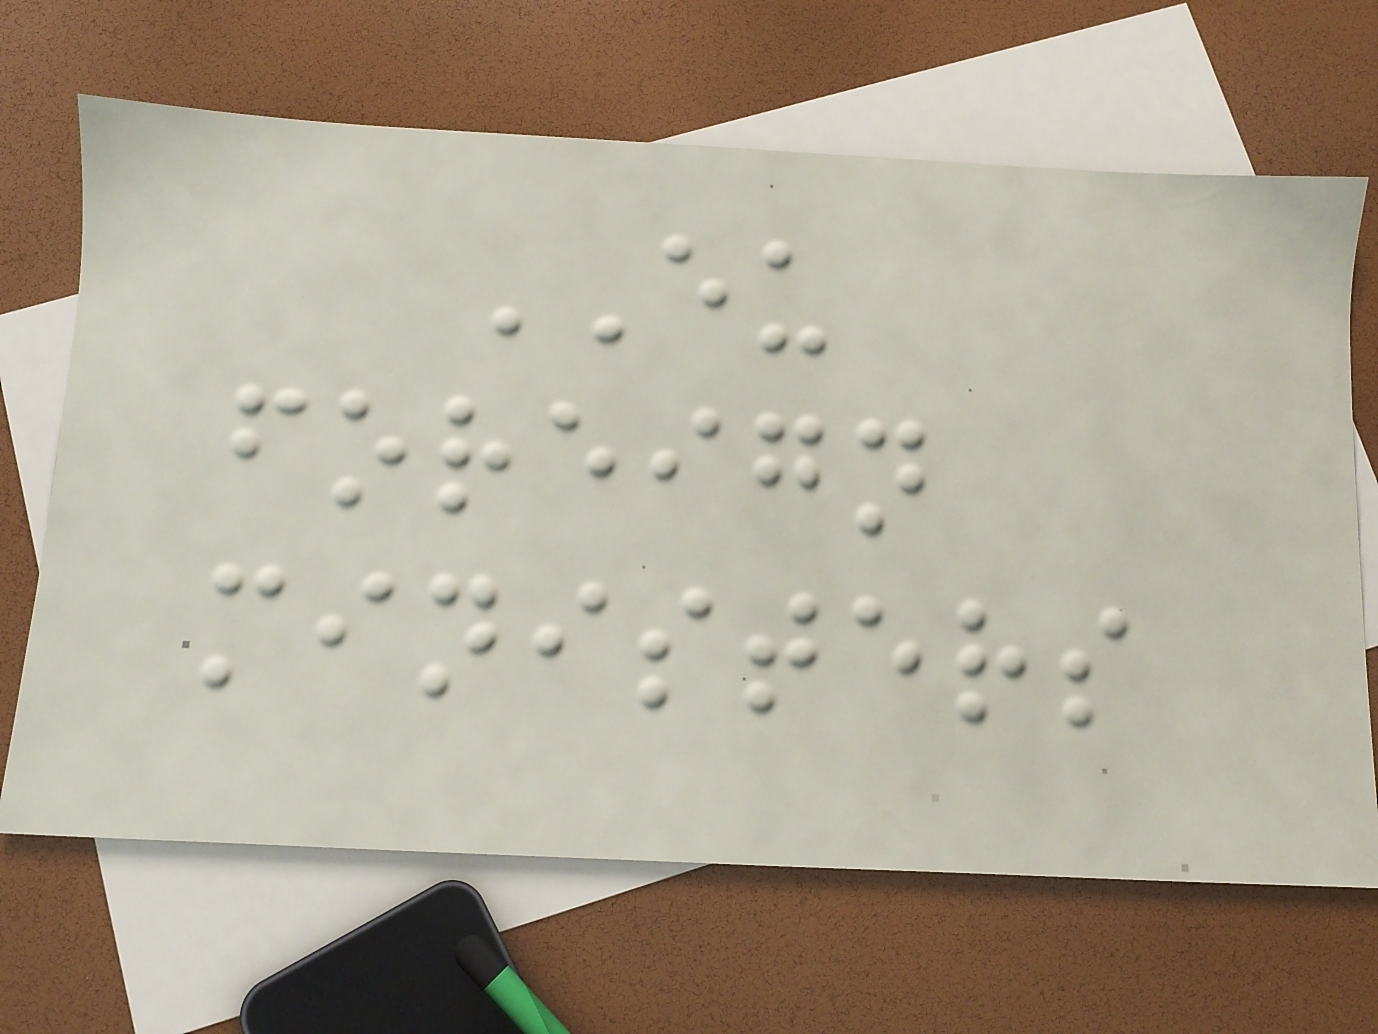EU
foreign
ministers
